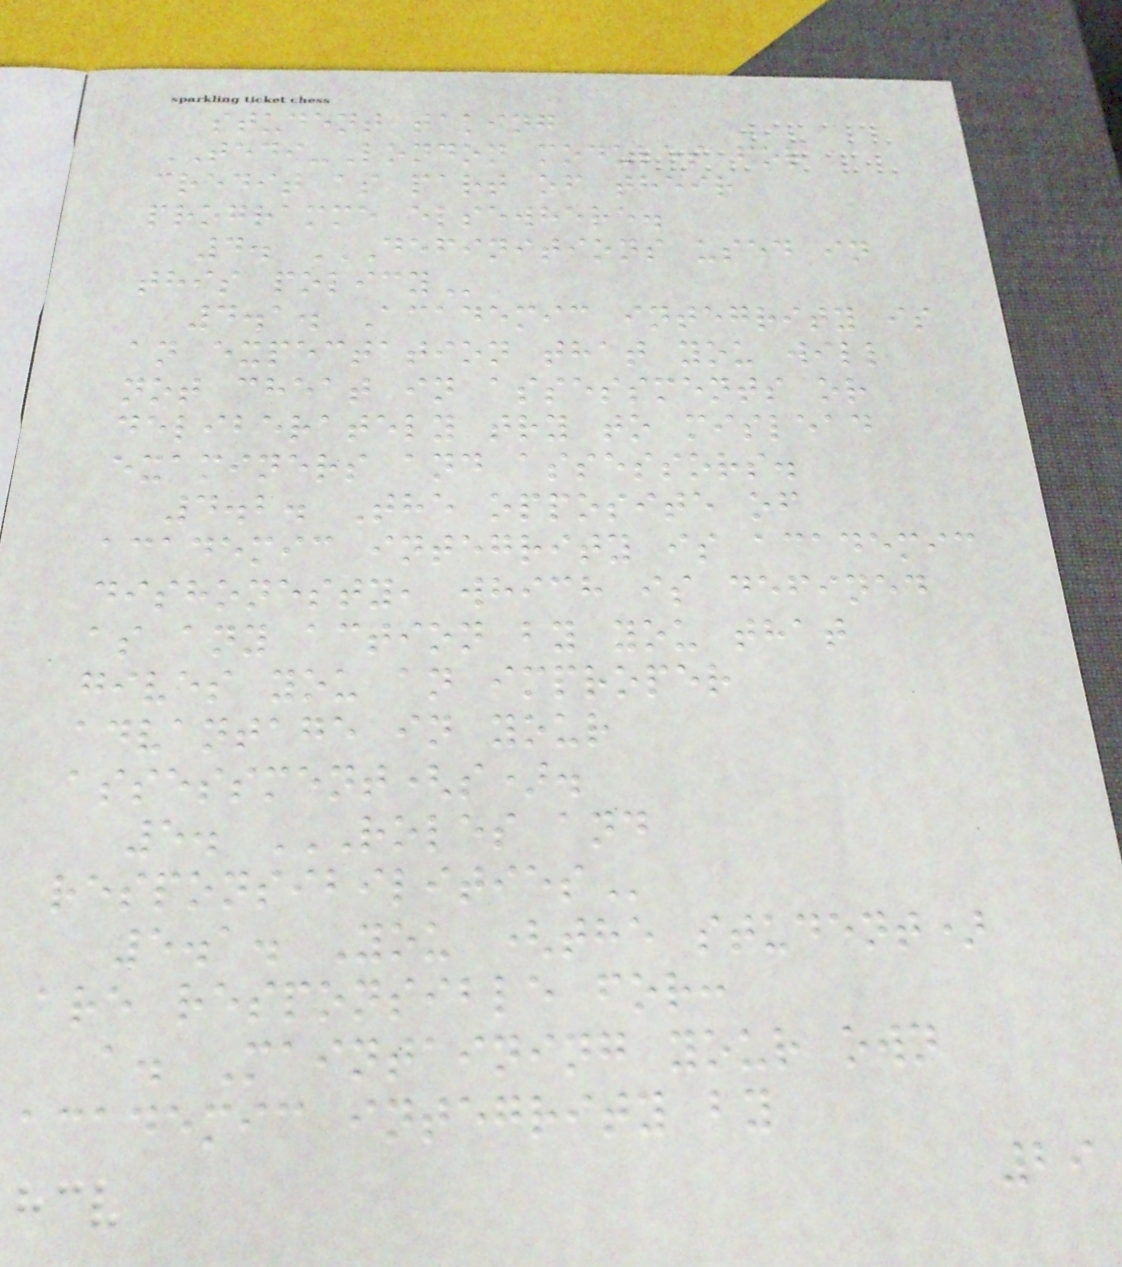student taking
TEDI-London modules for
credit as part of their
programme elsewhere.
4. DEFINITIONS USED IN
THIS POLICY
4.1. Academic integrity is
an expectation that you will
not cheat in assessments or
deliberately try to mislead
examiners and assessors.
4.2. The opposite of
academic integrity is academic
dishonesty, which is defined
as any action by you that
gives you an improper
advantage in your
assessment(s).
5. ROLES AND
RESPONSIBILITIES
5.1. You (the student)
are responsible for:
a. Maintaining your own
academic integrity by
29
